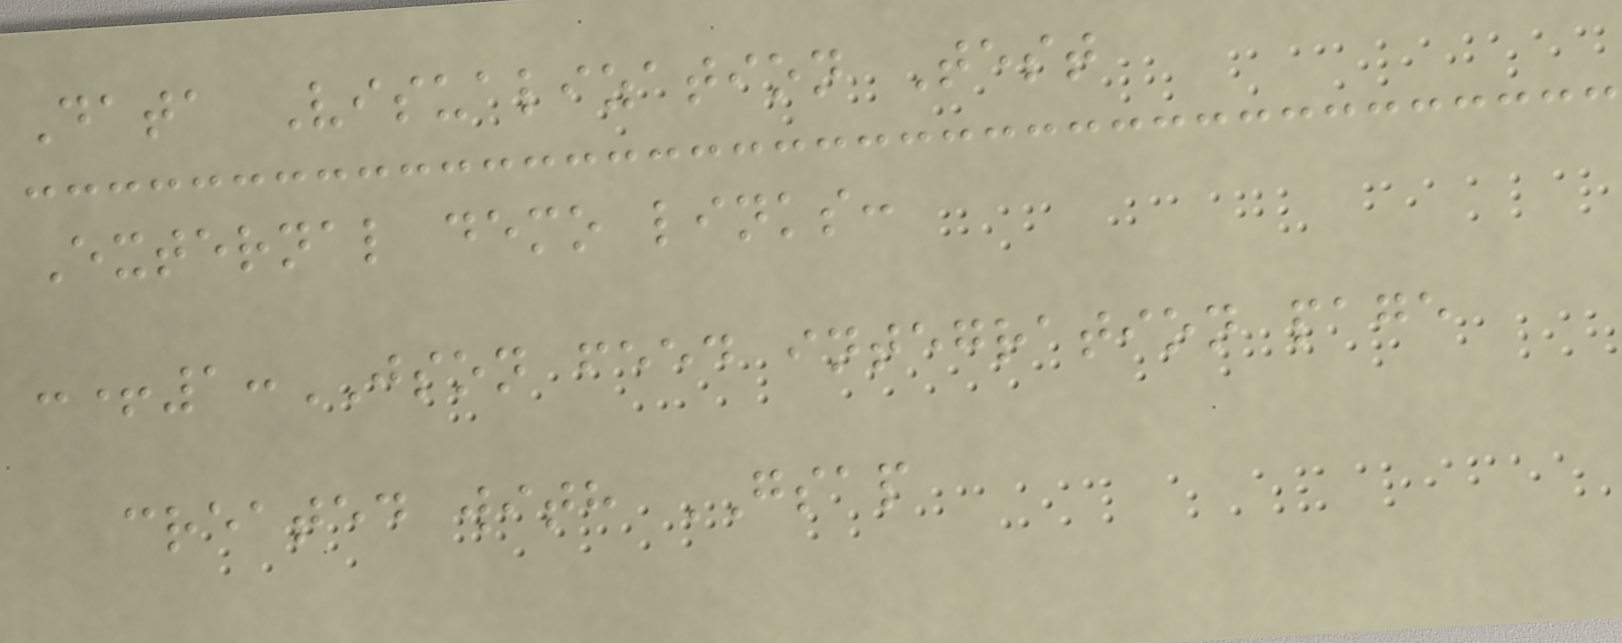Data Visualization Test
External demo links:
:+1:JSON feed integration page
created with GSAP
